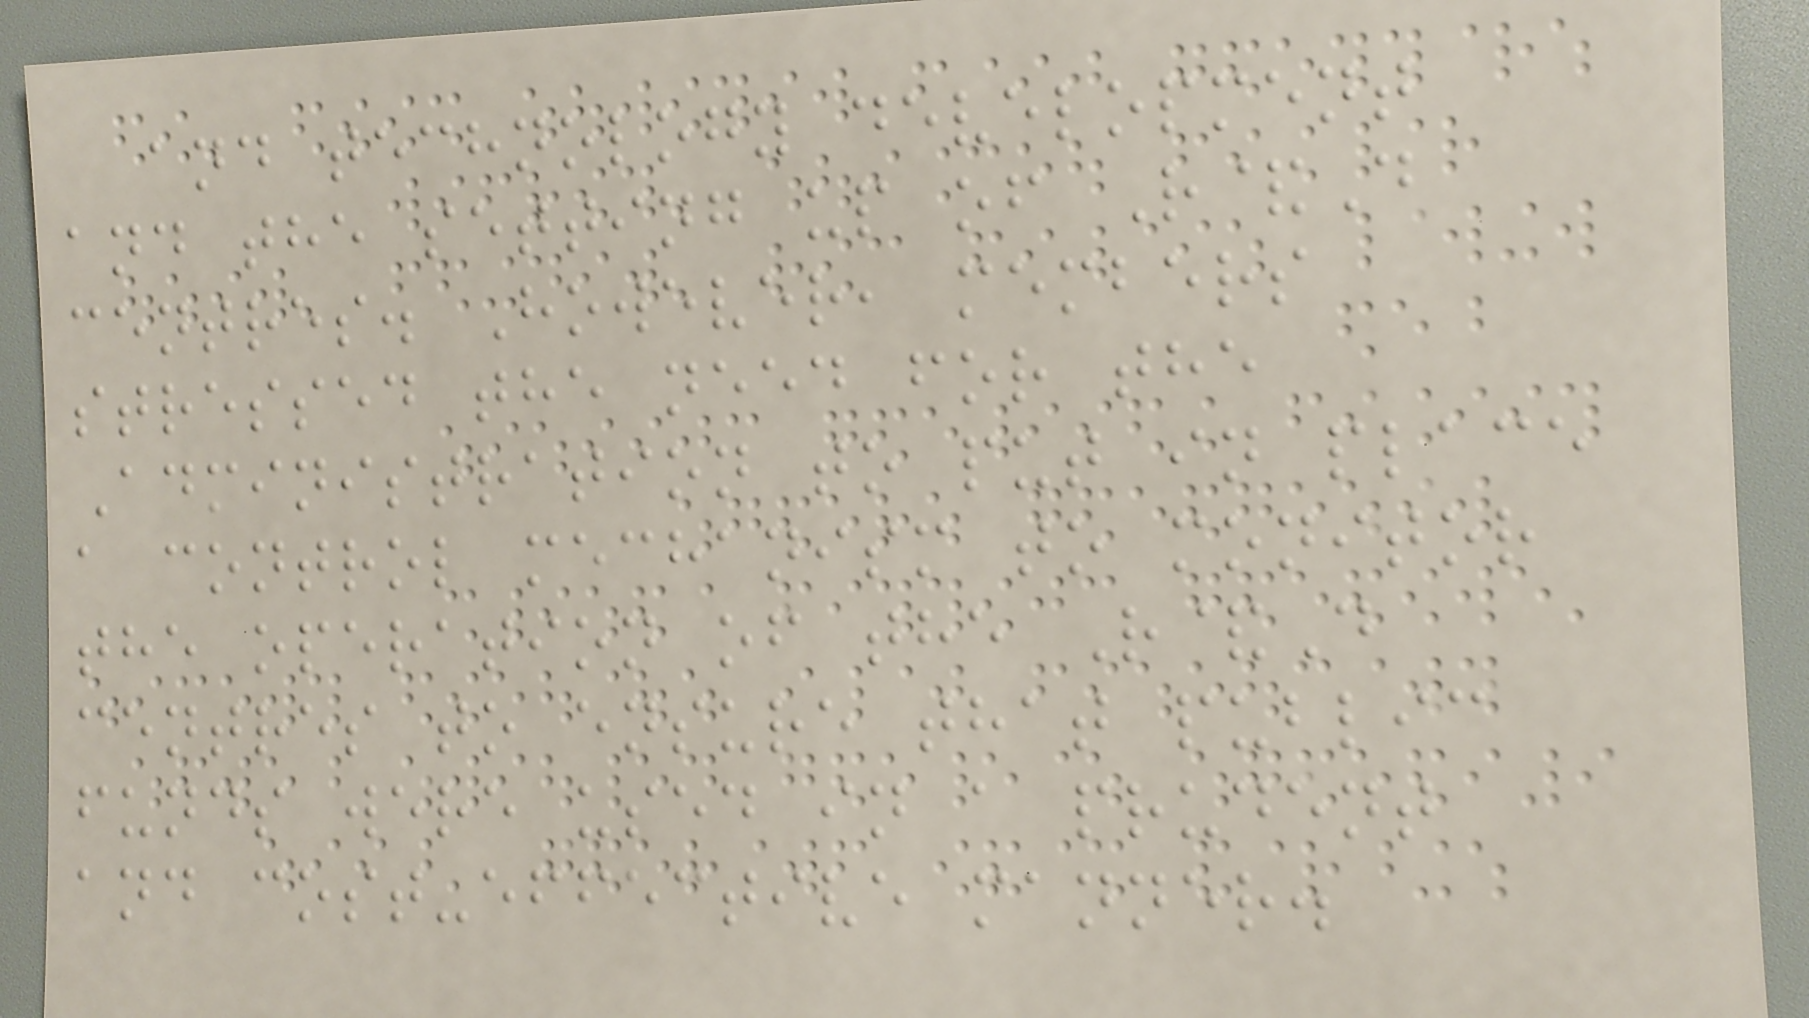and technology development
and the setting up of R&D
centres. However, members
stressed the need for the
Administration to put in place
a control mechanism to monitor
the operation of the R&D
centres to ensure that public
funds were used in a prudent
and cost-effective manner.
